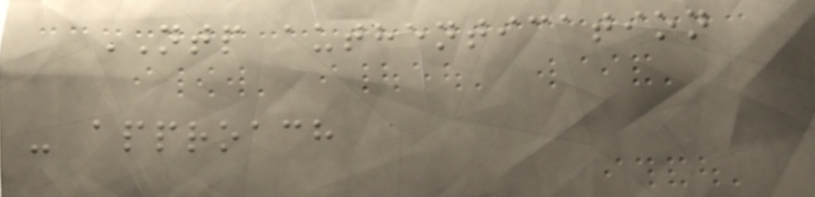NTP authentication
- approach
